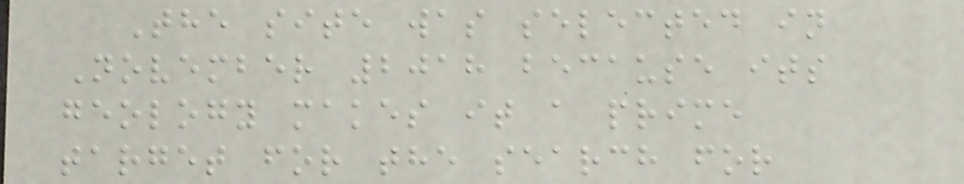The site was selected in
November 2018 because its
geology makes it a prime
target for the search for
